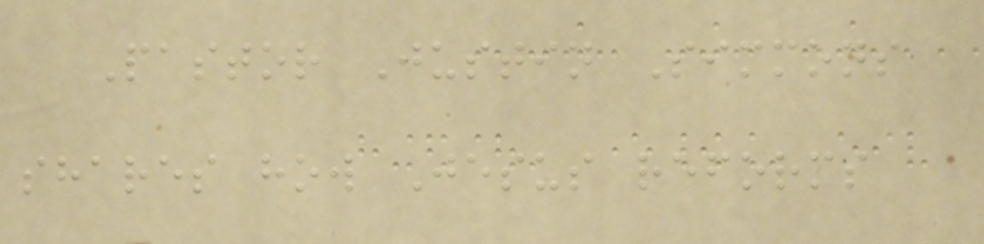Pastor Justin Simmons
shares how Jesus reforms
